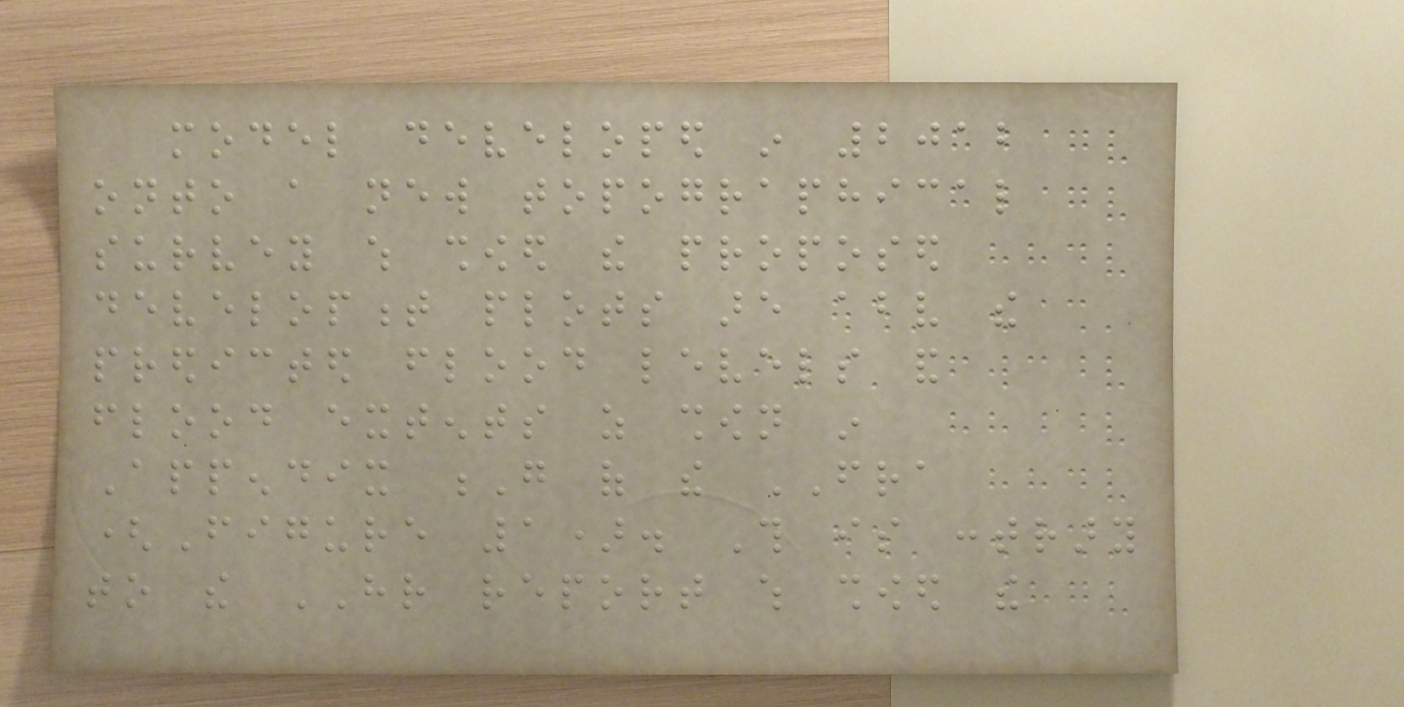model developed in 2012
onto a new topographical
survey which showed the proposed
development plots are above the
predicted flood levels and
flood extents as shown in
Appendix G of the FRA
(Figure 1). This is contrary
to the HR report which showed the
